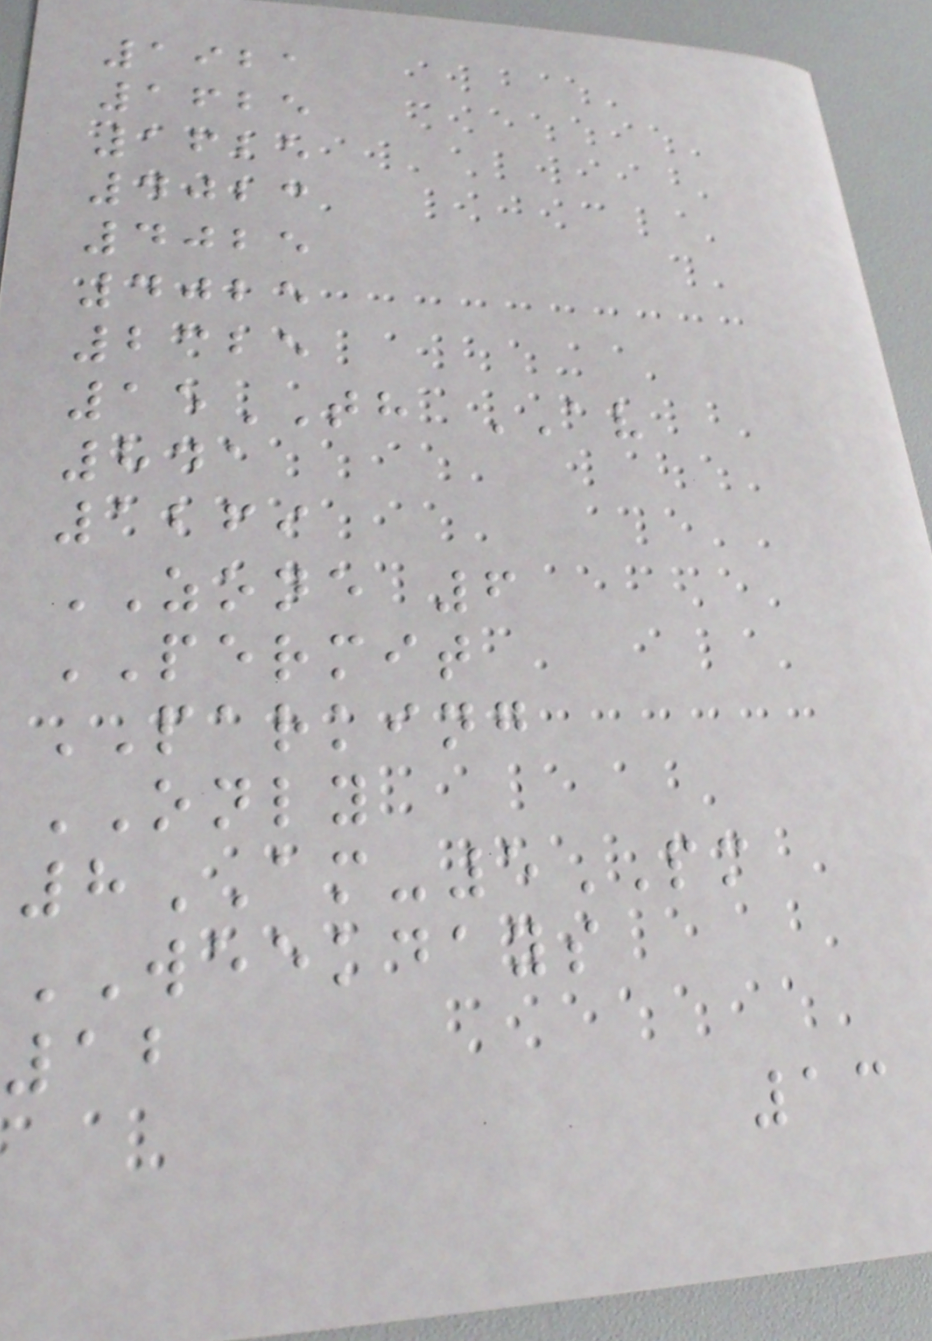1921
1625
1625
4023
4025
4025
2325
15TH AV
841
1269
ZONE 6
PERMIT
PARKING
ONLY
8AM-5PM
WEEKDAYS
12
13
